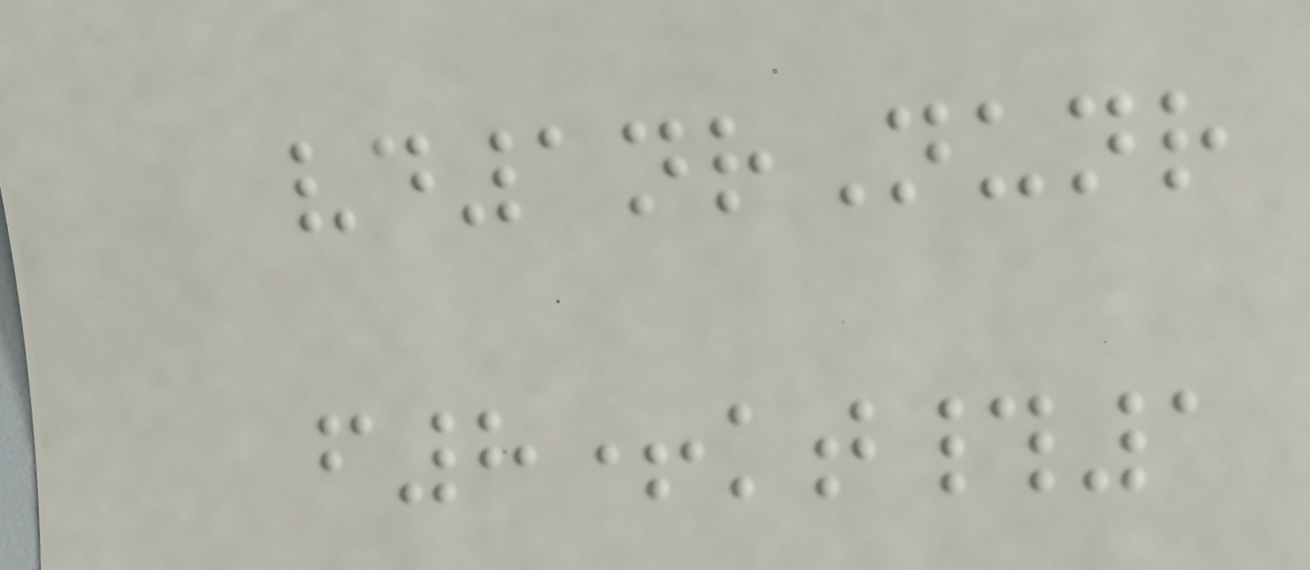vd1nrNunr
f8+kt#1
